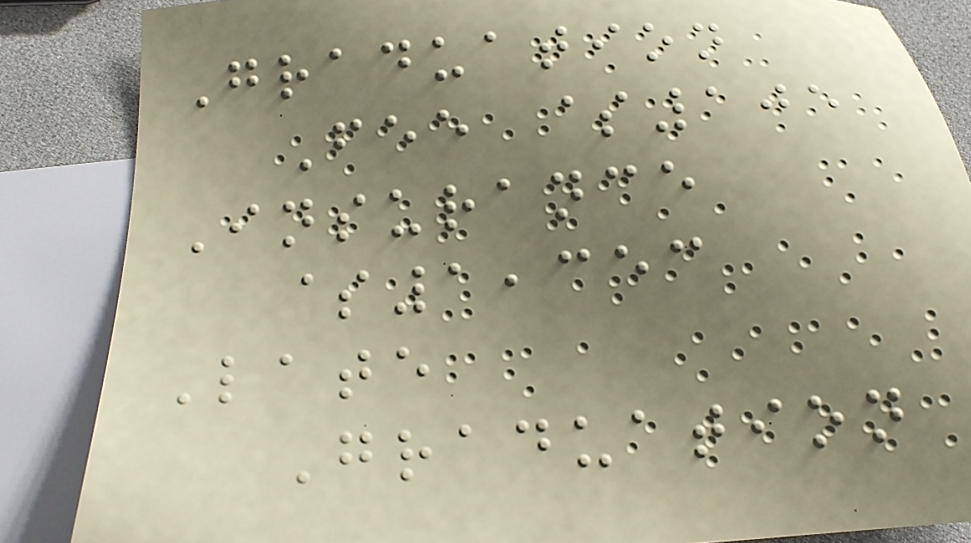Graduation
Fee $105
Insurance
$1,353
Late
Graduation
